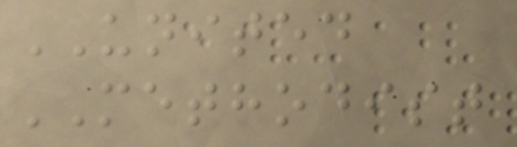UNITED
METHODIST
